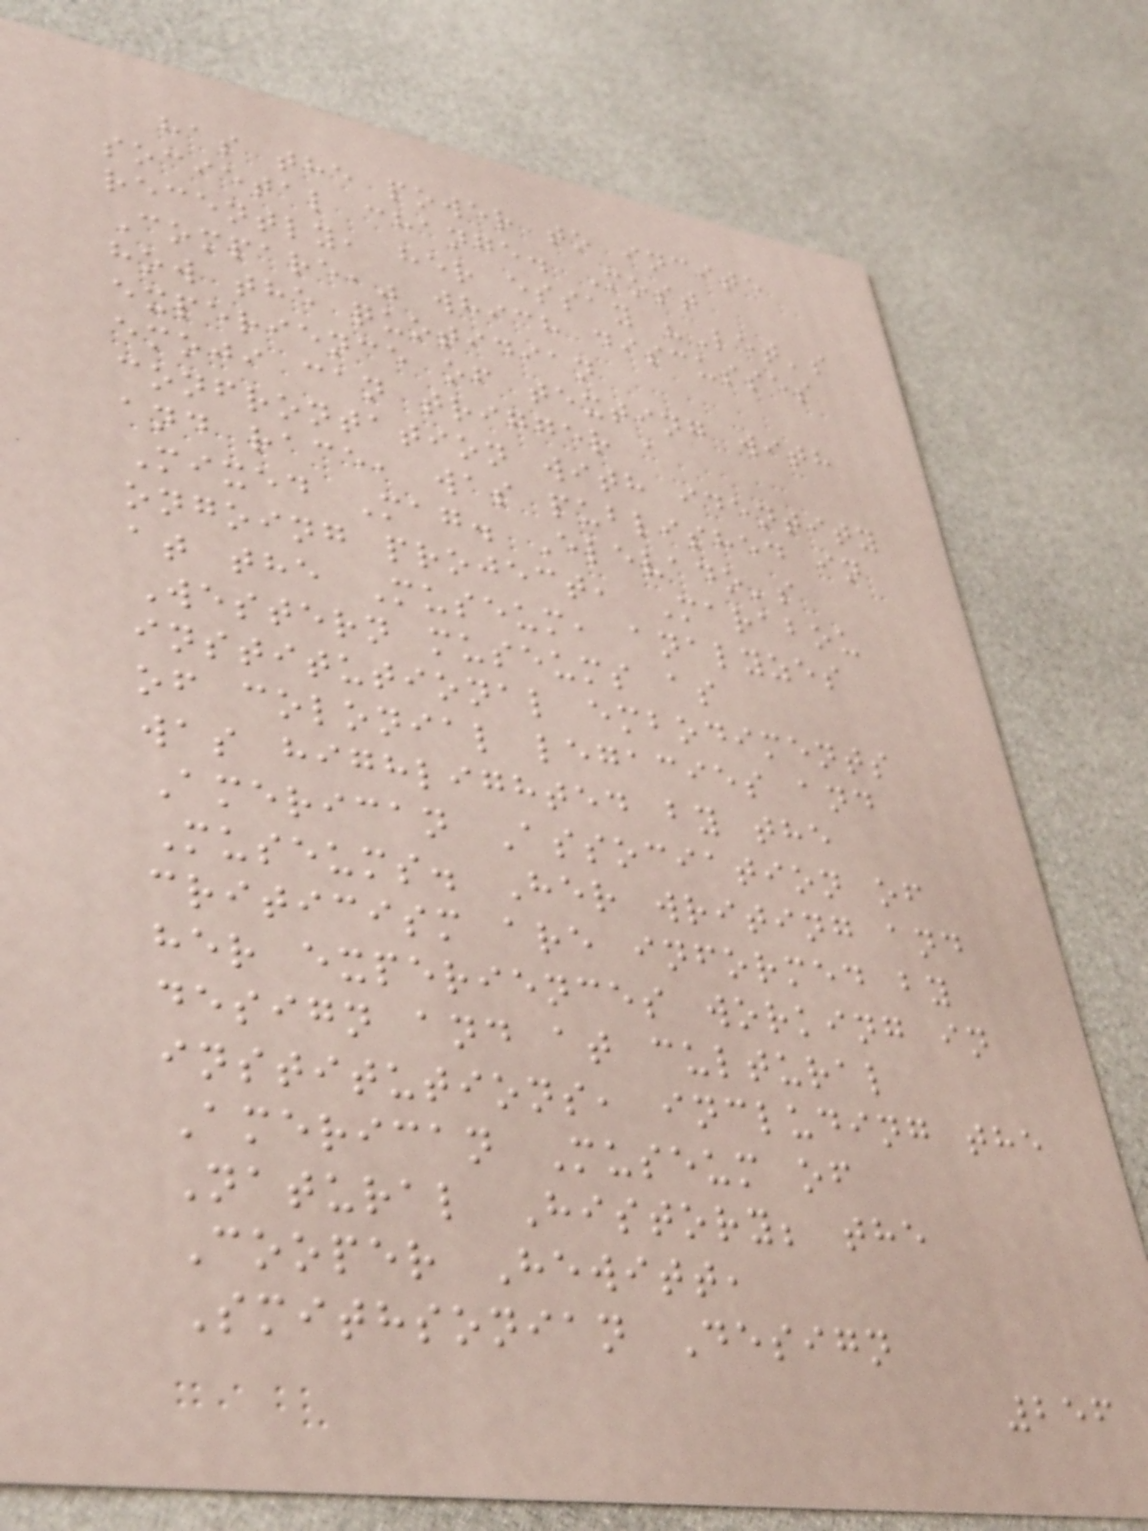has the power to incite
societal change. Most
recently, her essay "Let's
Compare," which discusses
how the quotidian
experience of texting with
emoji can trigger a
confrontation with identity
and race, was published in
Mixed Mag. Elevado's
ongoing project, Marabou
at the Museum, analyzes
Western museums as
institutional embodiments
of colonial legacies and
was highlighted by the
American Association of
Museums. Her writing and
criticism are informed by
her experiences working in
design and at cultural
institutions, including the
American Museum of
Natural History; the
Cooper Hewitt,
Smithsonian Design
256
